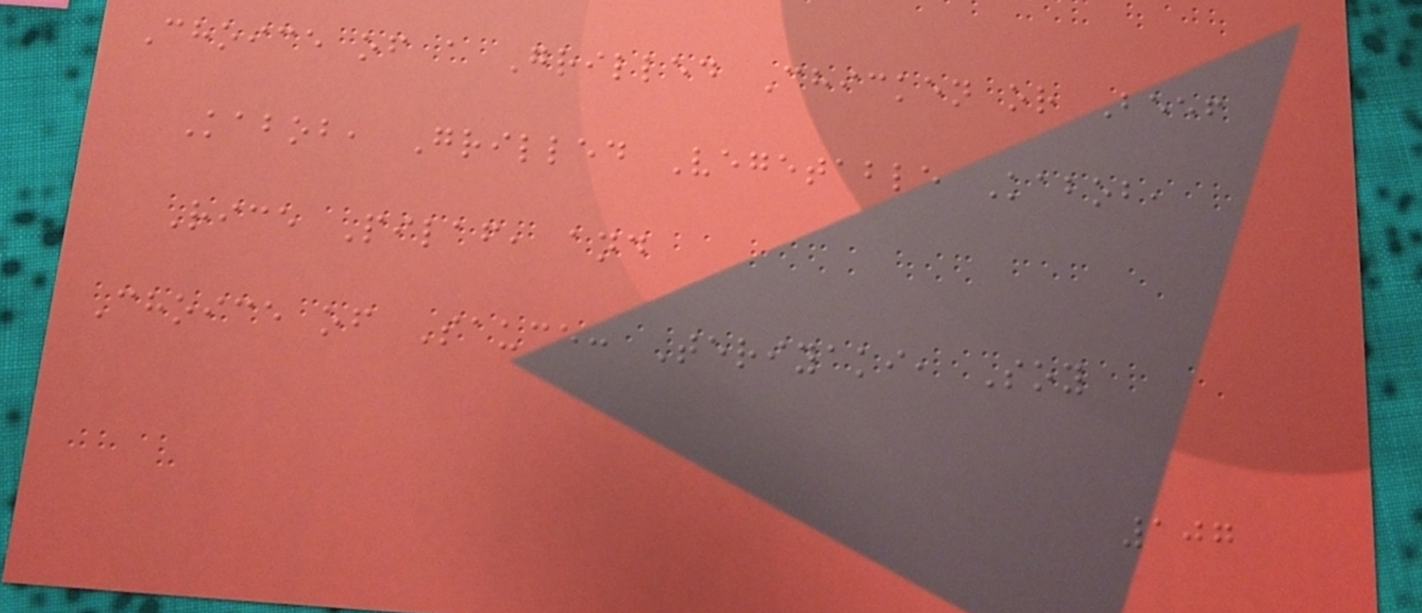Choice of a Grilled Chicken or Beef
Kabob, Grilled Vegetable Kabob,
Rice Pilaf, and
Choice of Sauce: Teriyaki, Soy
107
